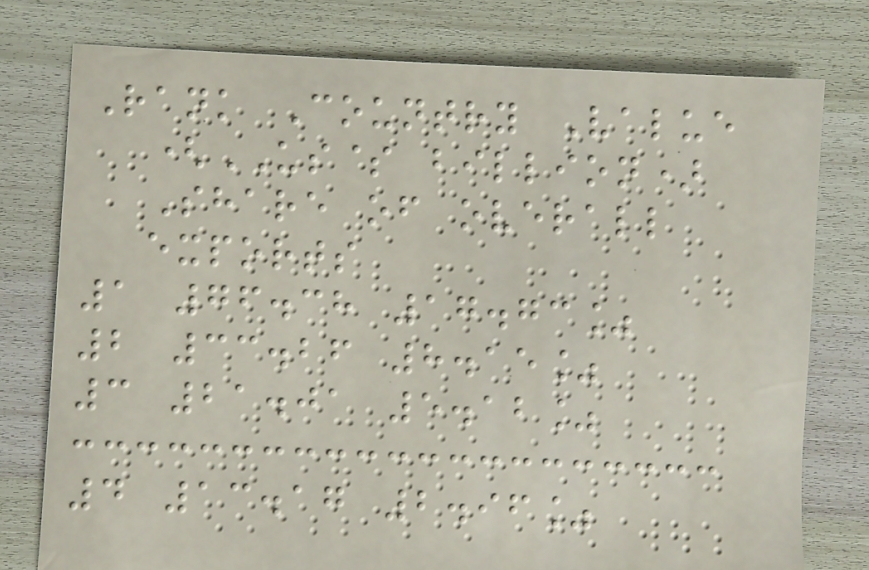Rank Country Value
(US$ billion)
Share of overall
exports
1 76.38 17.73%
2 33.26 8.15%
3 21.01 5.12%
4 13.17 2.96%
